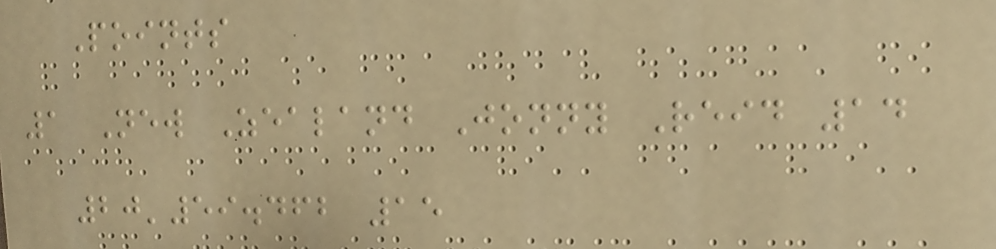Points
1 New Zealand Jonny Reid 14
20'59.462 15
